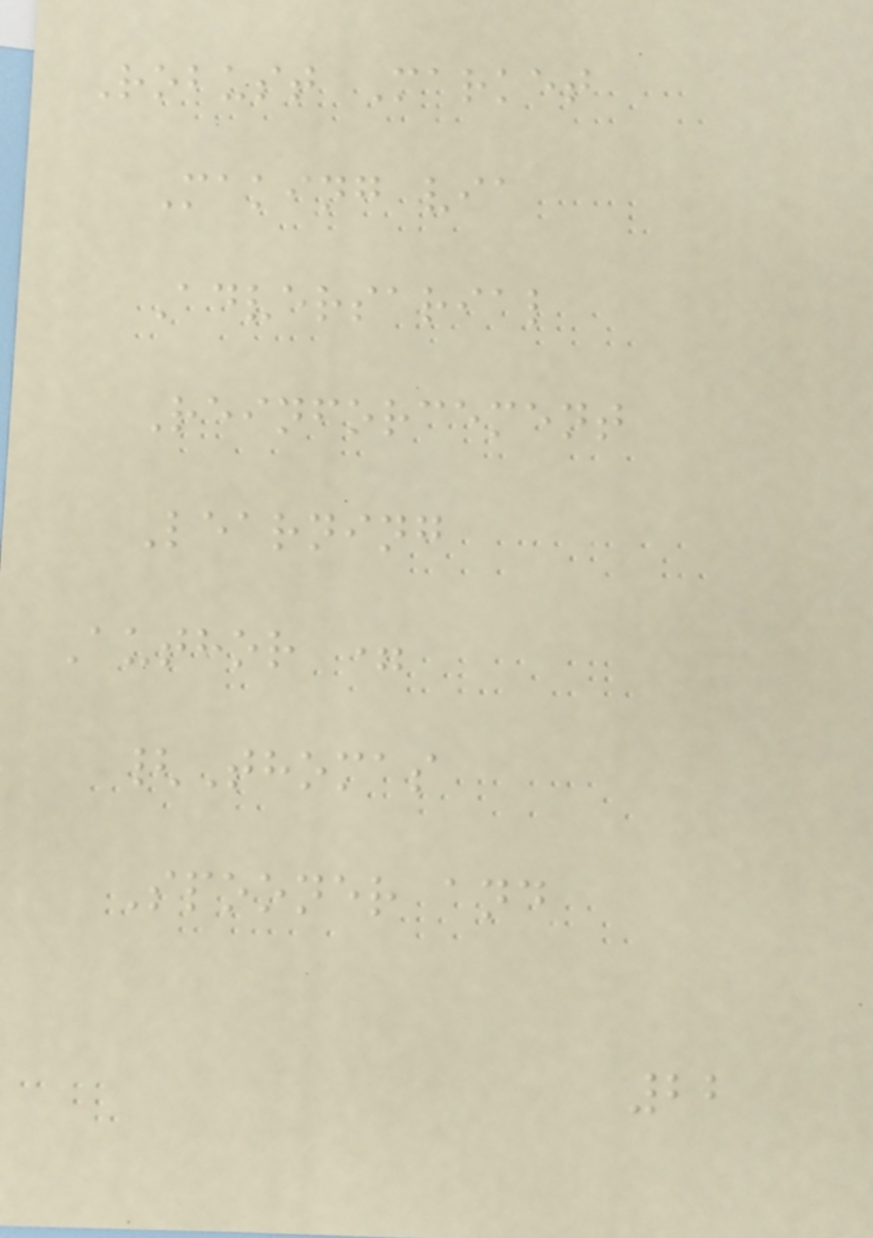Robust Market
Making via
Adversarial
Reinforcement
Learning
Author =
{Thomas
Spooner and
22
